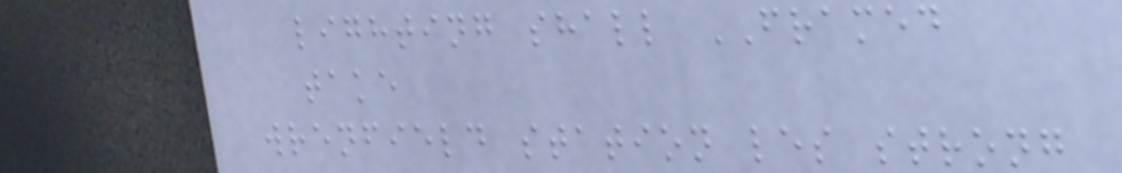lighting shall FRAMED
take
wrenfield station les strong
